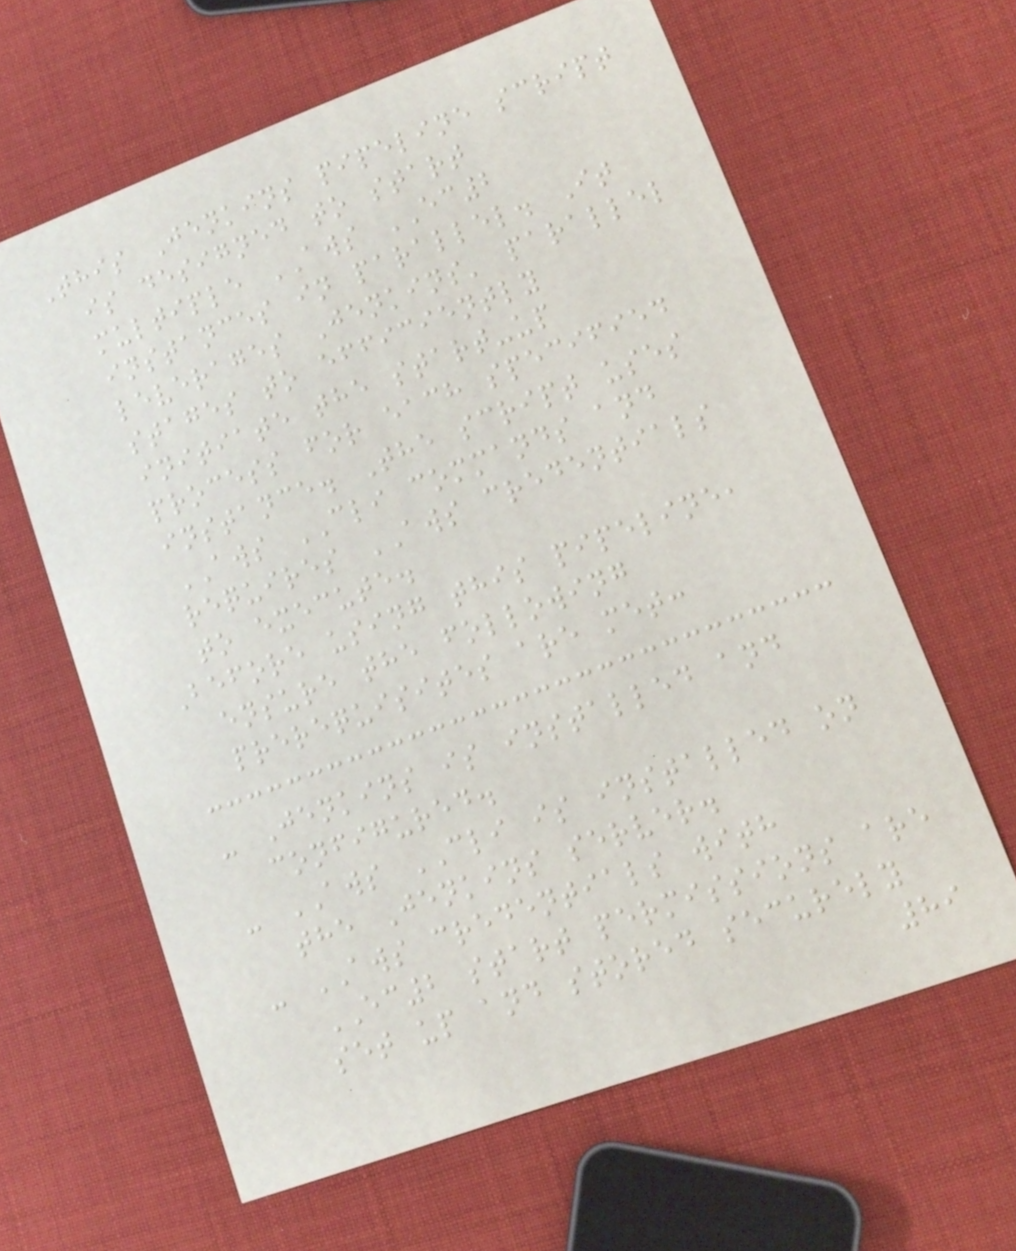This Jenkins pipeline script
is designed to start
multiple AWS EC2
instances in parallel. It
leverages Jenkins' parallel
stages to efficiently
initiate the start-up
process for each specified
instance. The script uses
AWS CLI commands and
requires AWS credentials
to execute.
Before using this pipeline,
ensure the following
prerequisites are met:
- Jenkins is installed and
configured.
- AWS CLI is installed on
the Jenkins server.
- AWS credentials with
EC2 start permissions are
set up and stored securely
89
